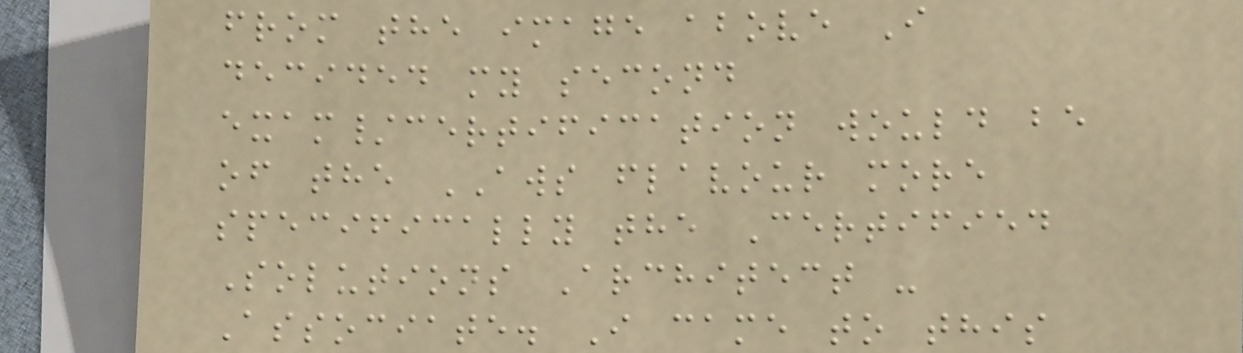from the image above I
decided my second
exam/certification would be
of the AWS flavour more
specifically the Certified
Solutions Architect -
Associate. I came to this
